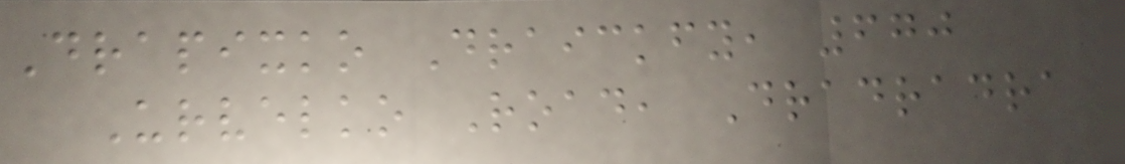Drapixko Draickfy, 670
Urvelko Road, Dradradra
